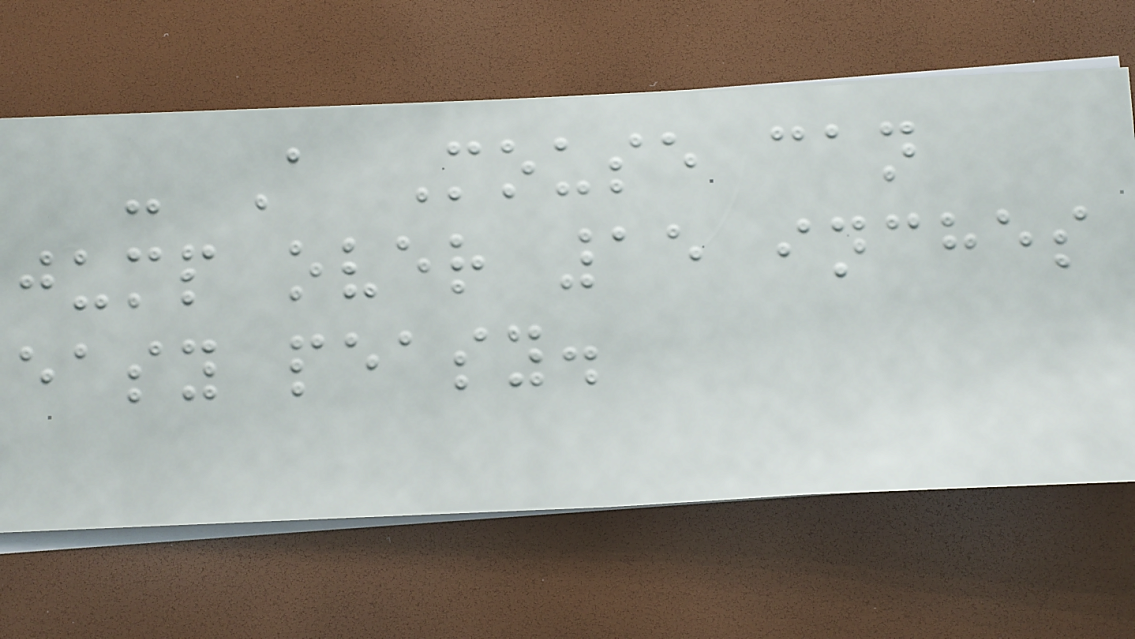- A Mouse can
jump over 15 inches
easy peasy.
